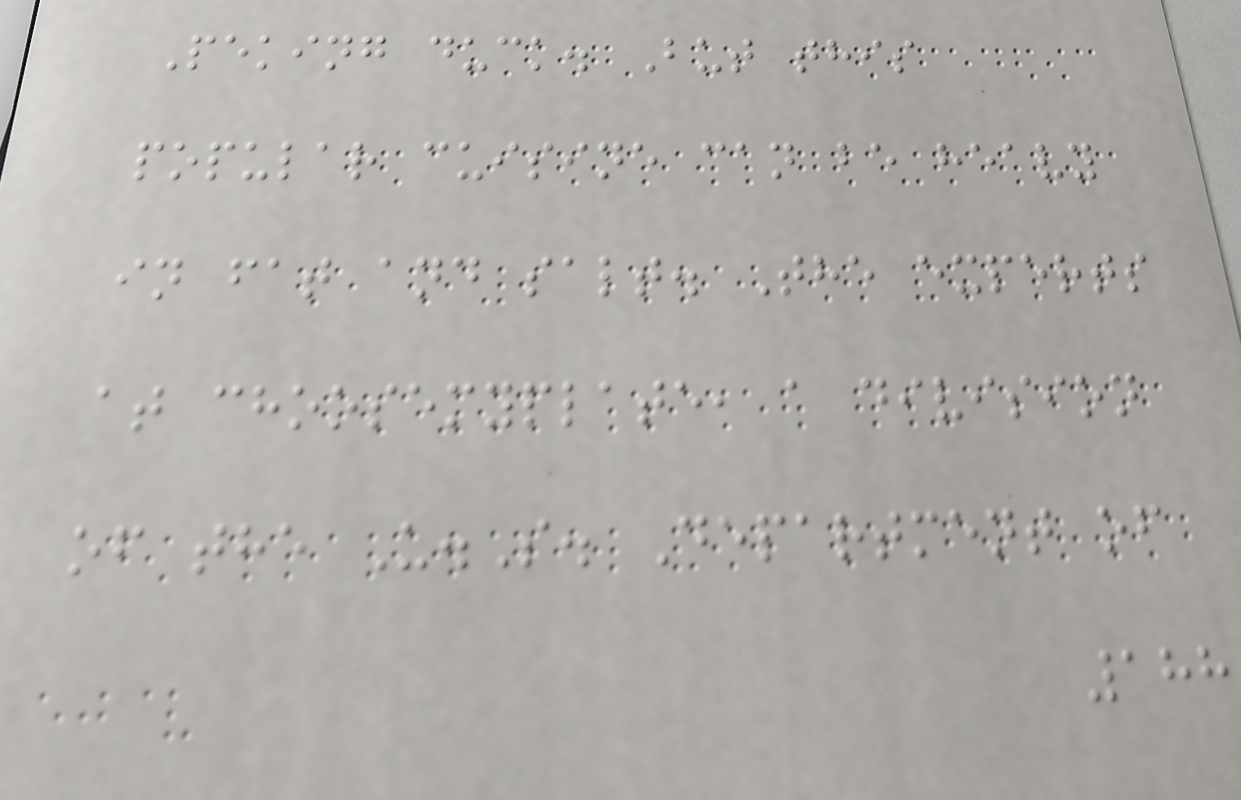Peking duck. But this
popular cuisine can be heavy
in fat and salt. The experts
at choosemyplate, a division
of the U.S. Department of
188
